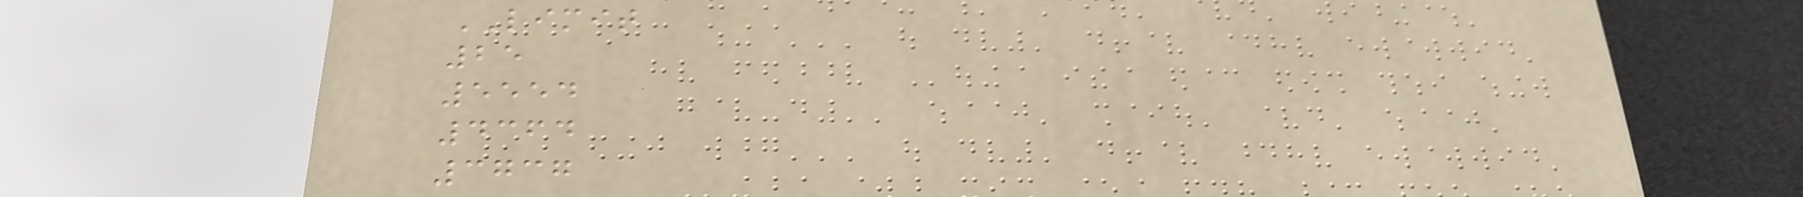LIMIT
25
5554
4364
3737
